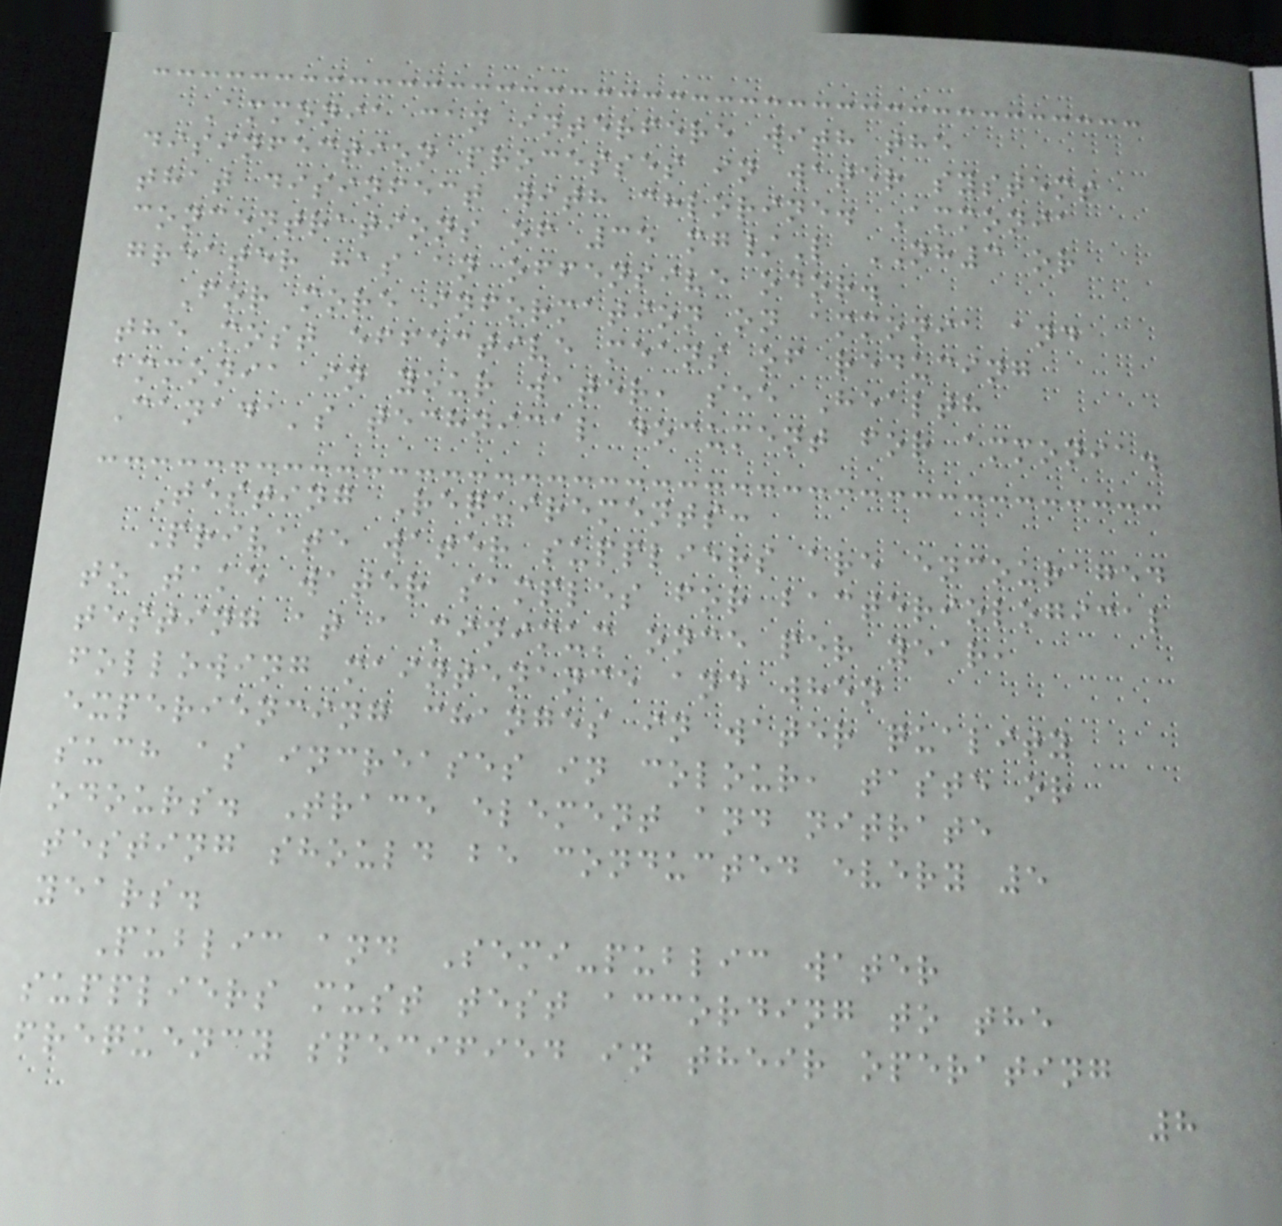Ammonia can interfere with the
disinfection processes in water systems
that disinfect with chlorine. Ammonia
concentrations of 35 mg/L NH3 or
greater has an offensive odor.
For more information on ammonia and
the most effective means of reducing
ammonia in your water, see Health
Canada's technical document for ammonia.
Testing Requirements:
Private water suppliers are encouraged
to take water samples for bacteriological
testing at a minimum once per year,
following maintenance and when
experiencing changes in water quality
such as increases in colour, taste or
odours. Trace element and nitrate
testing should be conducted every 5
years.
Public and Semi-public water
suppliers must test according to the
frequency specified in their operating
8
